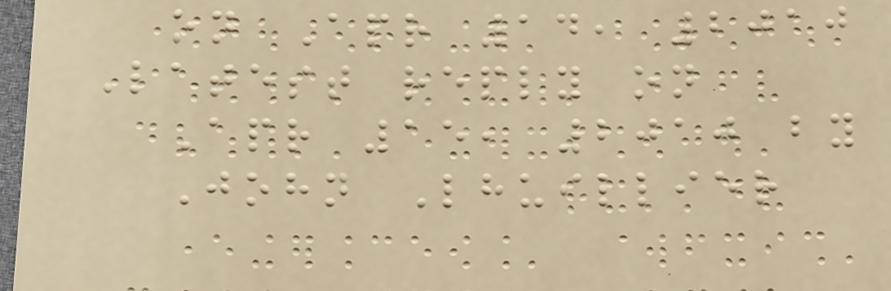on Apr 14, 2010
Latest reply on
Apr 15, 2010 by
John Lhuillier
